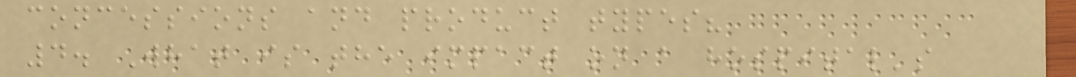concessions and product types?
4. What is the impact on a hospital's
